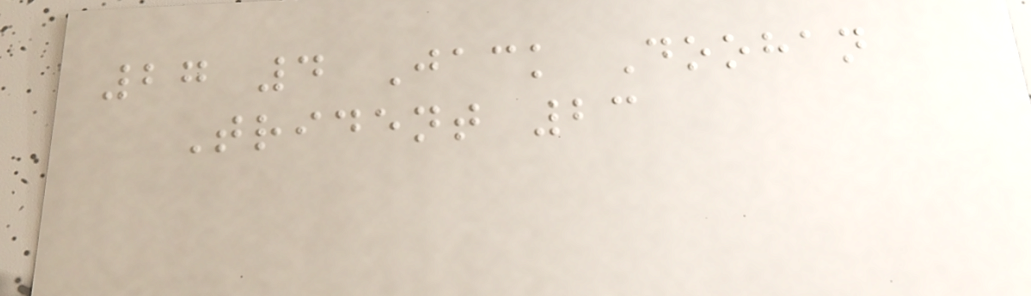27 4 Jack Doohan
Trident 23
